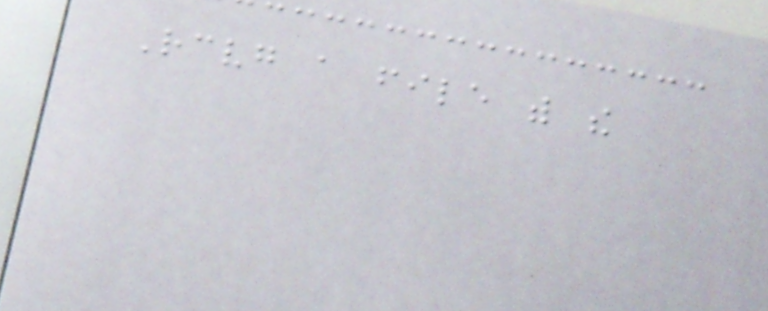Receiving a file with the
